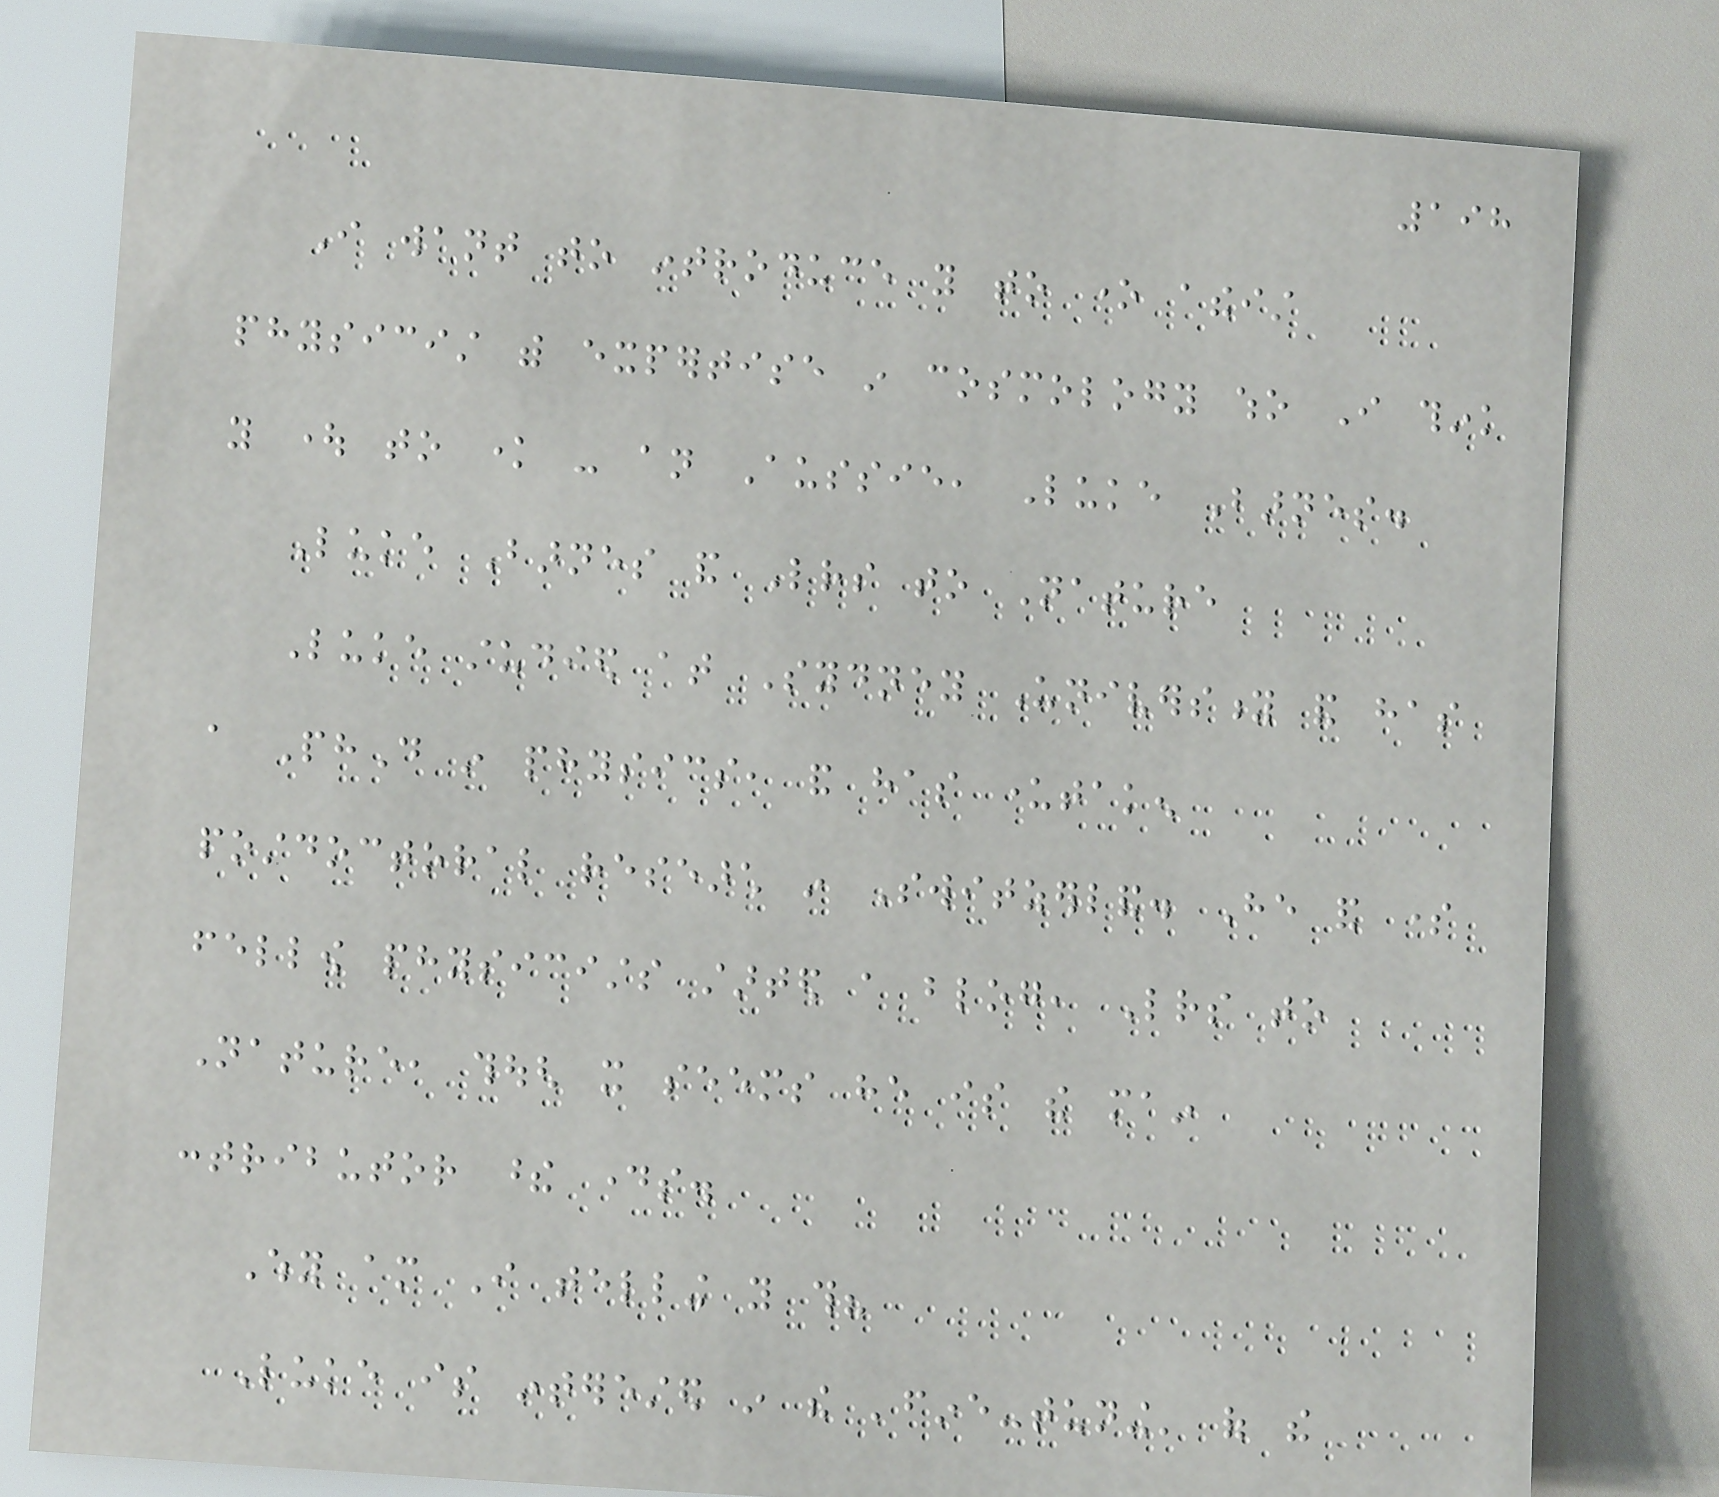198
I want to introduce you to one atheist
physicist with expertise in cosmology who I think
you ought to know - an Aussie, Luke Barnes.
Luke Barnes and Letters to Nature
Luke studied at Sydney University and has
a PhD in physics, and has undertaken
postdoctoral research in Switzerland. He and some
fellow physicists started a blog, Letters to
Nature, though it seems he is the main
contributor these days.
Why am I telling you this?
Luke is interested in the 'fine-tuning' of the
